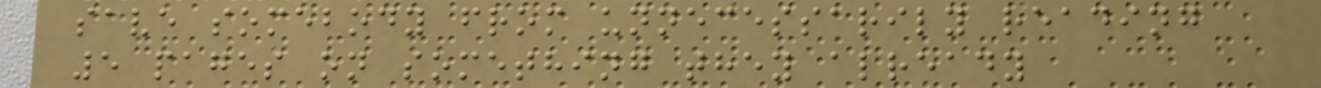save somebody from unnecessarily reading
5 pages on something they already
